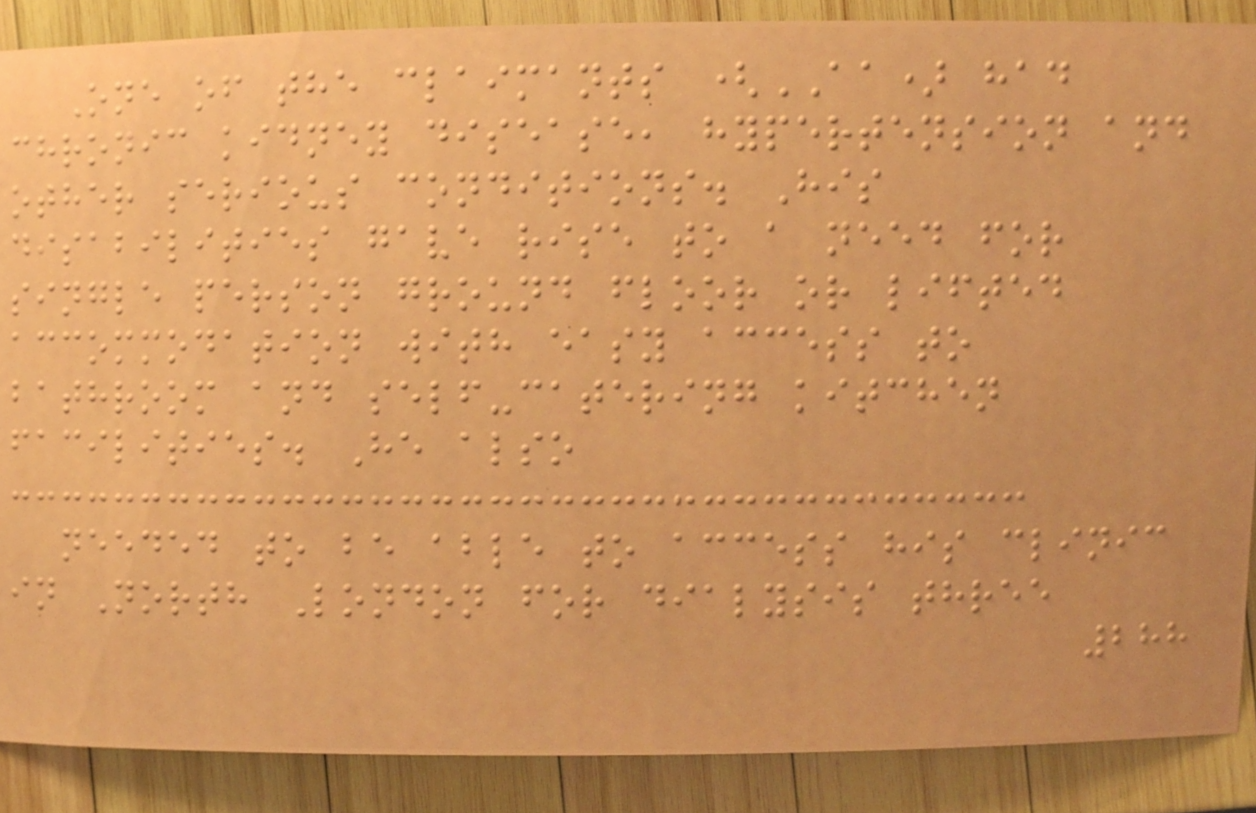One of the claimants (AA) had
chronic kidney disease, hypertension and
other serious conditions. His
disabilities gave rise to a need for
single person ground floor or lifted
accommodation with easy access to
bathroom and self-catering kitchen
facilities. He also
needed to be able to access his clinic
in North London for dialysis three
288
